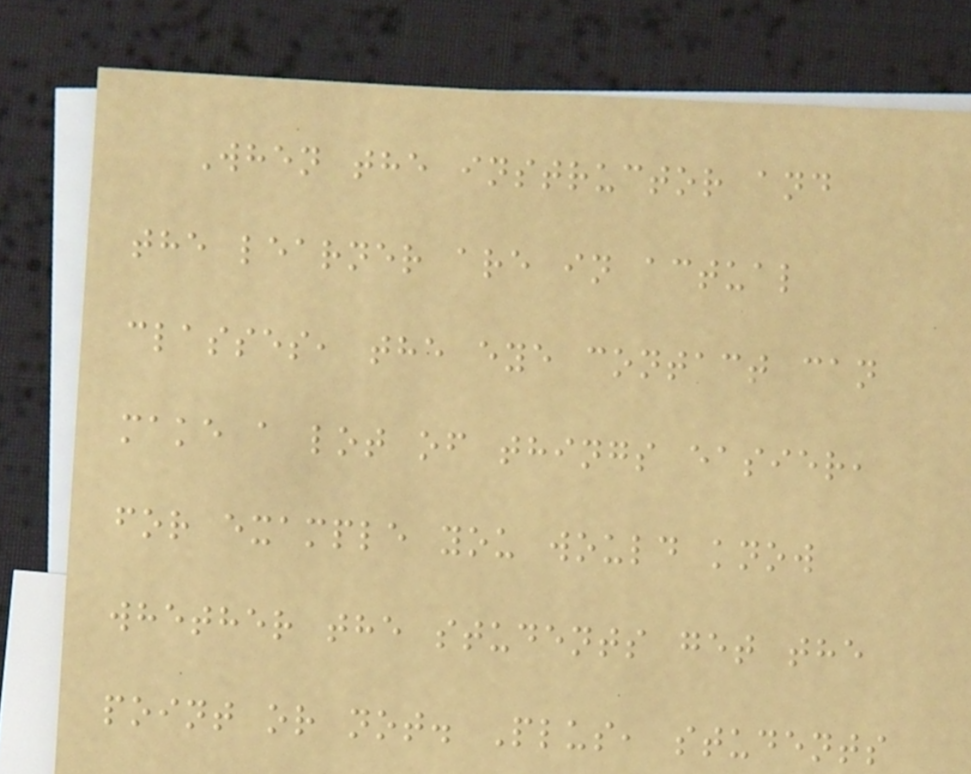When the instructor and
the learner are in actual
classes, the eye contact can
make a lot of things easier,
for example you would know
whether the students get the
point or not. Plus, students
